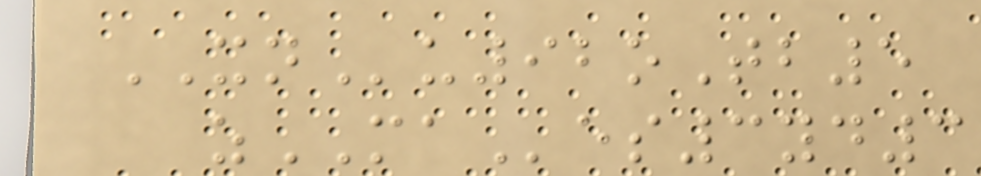XNu92oTb5
zMAes3yd3
